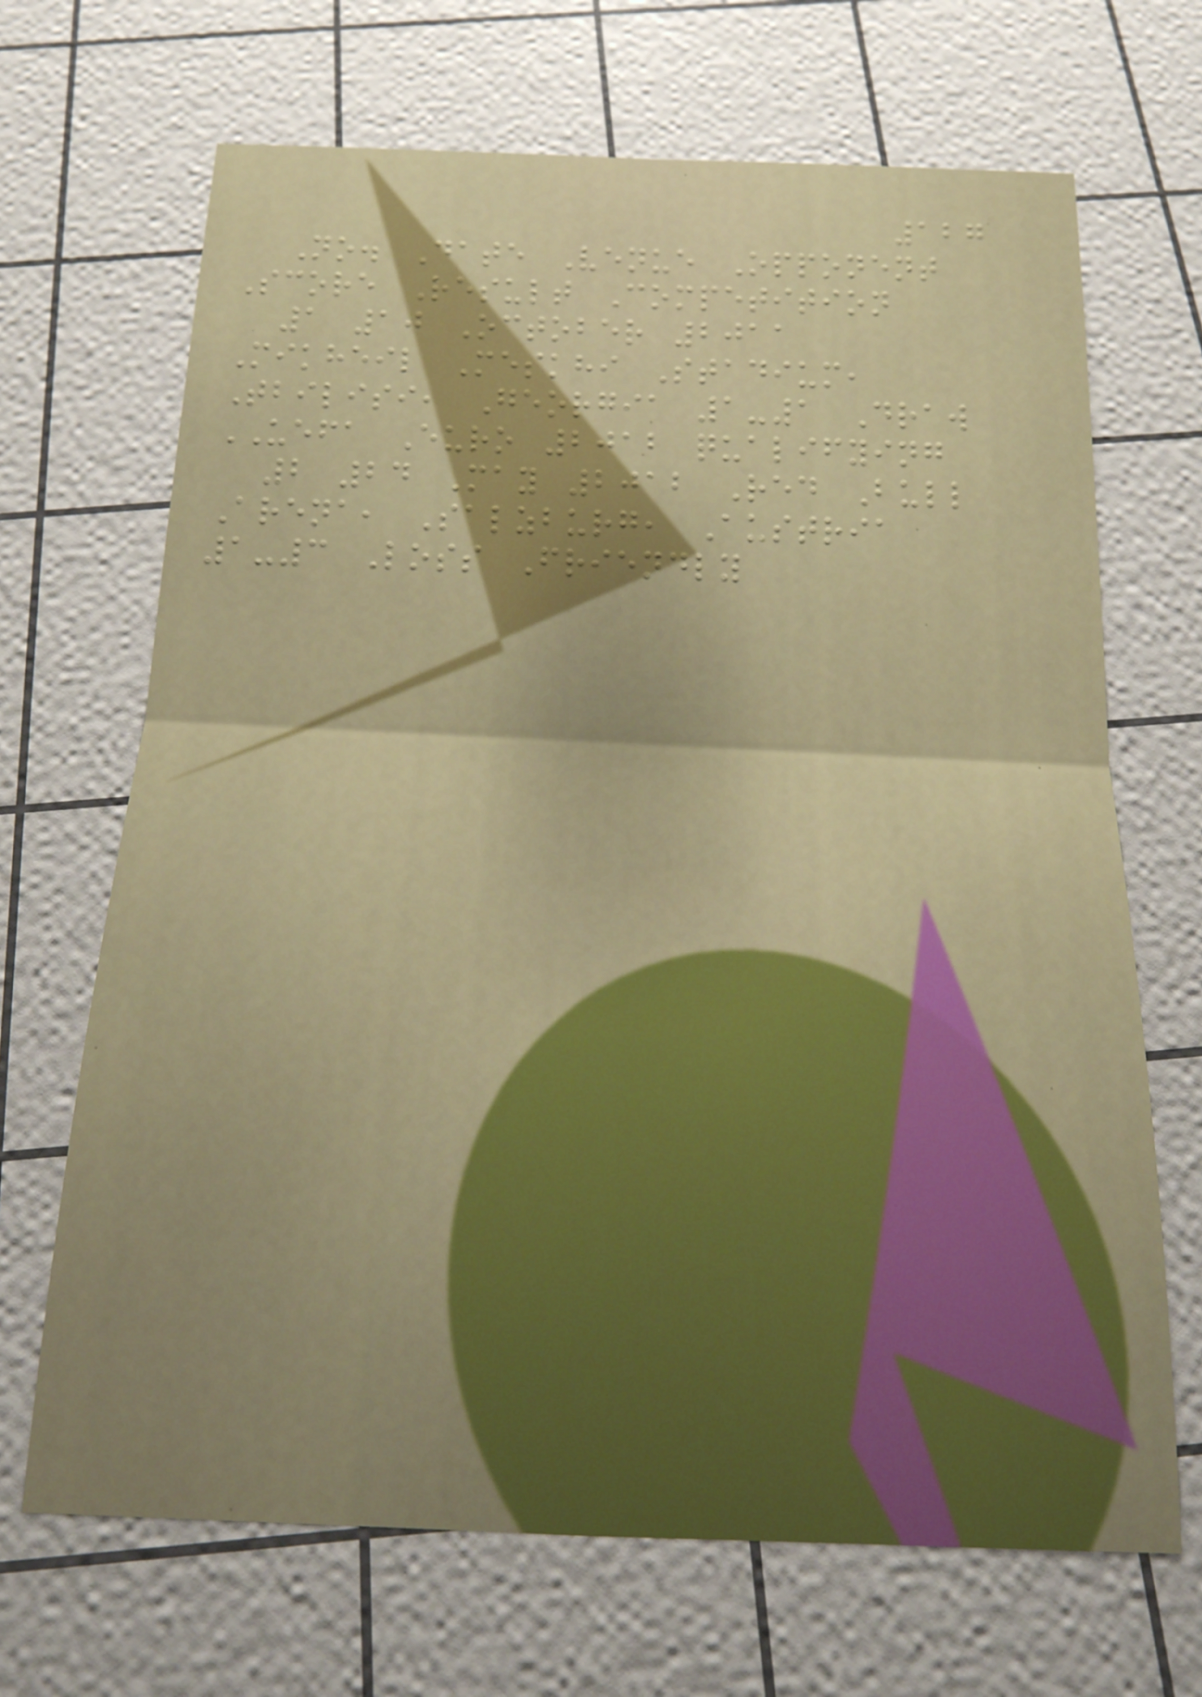127
No. Date Venue Opponent
Score Result Competition
1 10 October 2011
Mikheil Meskhi Stadium,
Tbilisi, Georgia 1-1 Draw
UEFA Euro 2012 qualifying
2 24 May 2012 Red Bull
Arena, Salzburg, Austria
1-3 Loss Friendly
